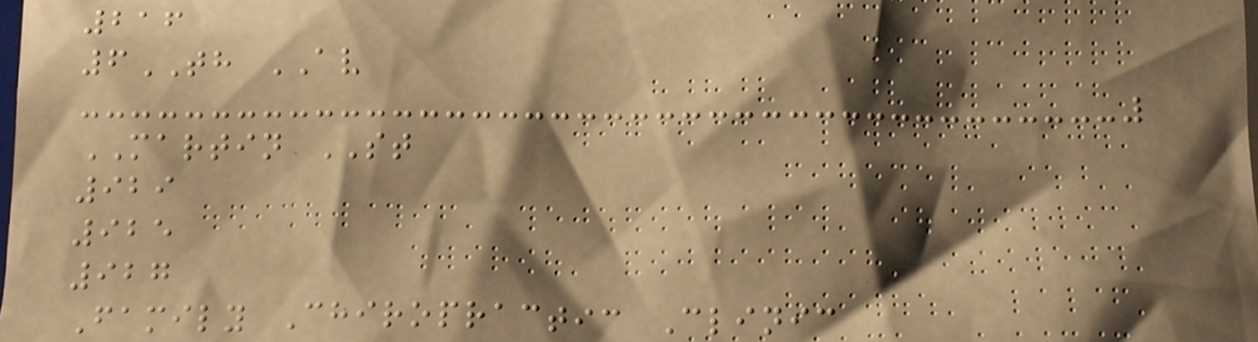216
6TH AV
MARTIN ST
929
925
927
Family Chiropractic Clinic
